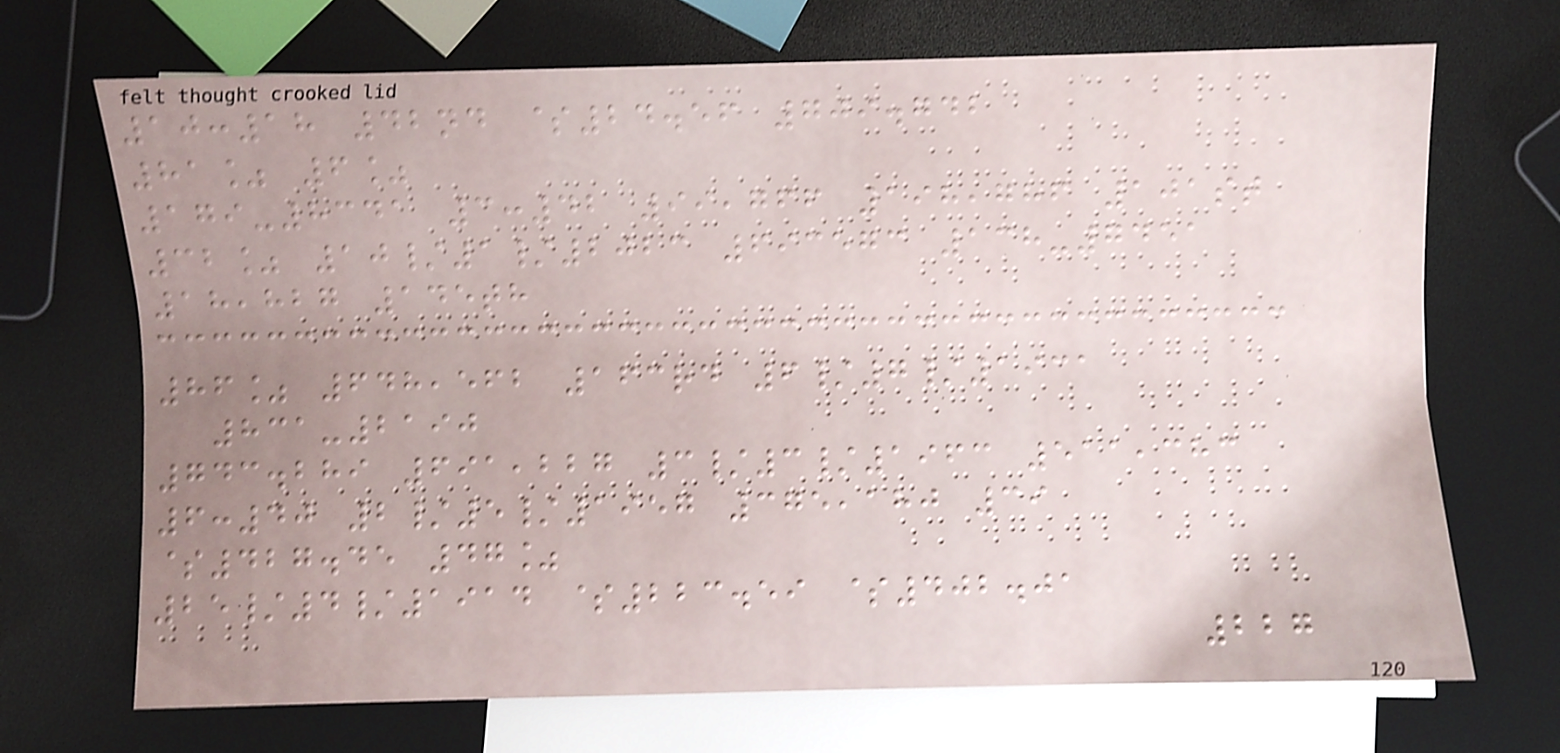10:18 42nd $24.56 709.742
81% 6%
179-8341 3:42 99,766 198,786 101st
32% 10/1/2023 693573 138-7451
18,827 145th
86% 648,562 163rd 6/7/1931
831-2190
743.289 691,227 3/3/1963 511,383
6:40 2/5/1957 375,180 39
$427.45 47%
25/4/1914 $223.59 $402.01
227
